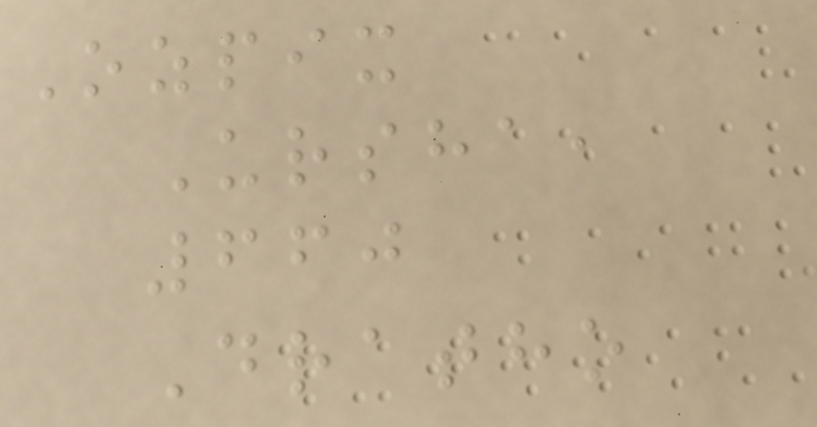Ozpix
Ursha,
660
Dratho
